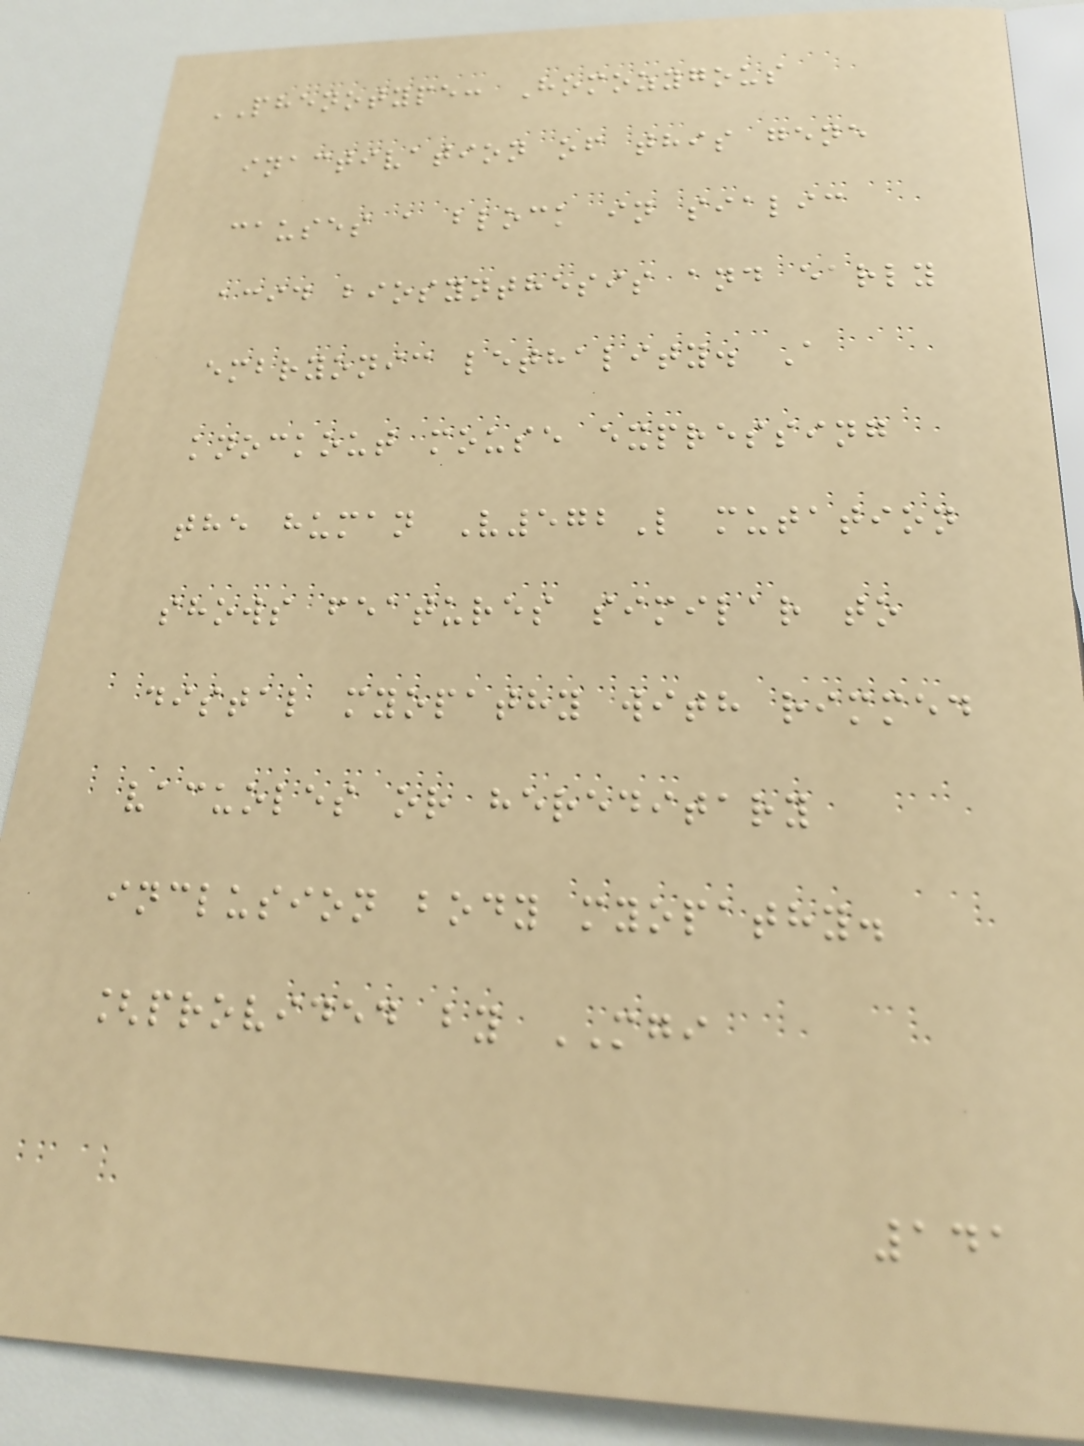PHENOTYPE: Homozygous
inactivation of this gene
causes a block in sialic
acid biosynthesis and early
embryonic lethality. A
knockout mouse expressing
the human V572L mutation
shows features similar to
distal myopathy with rimmed
vacuoles or hereditary
inclusion body myopathy.
[provided by MGI
141
